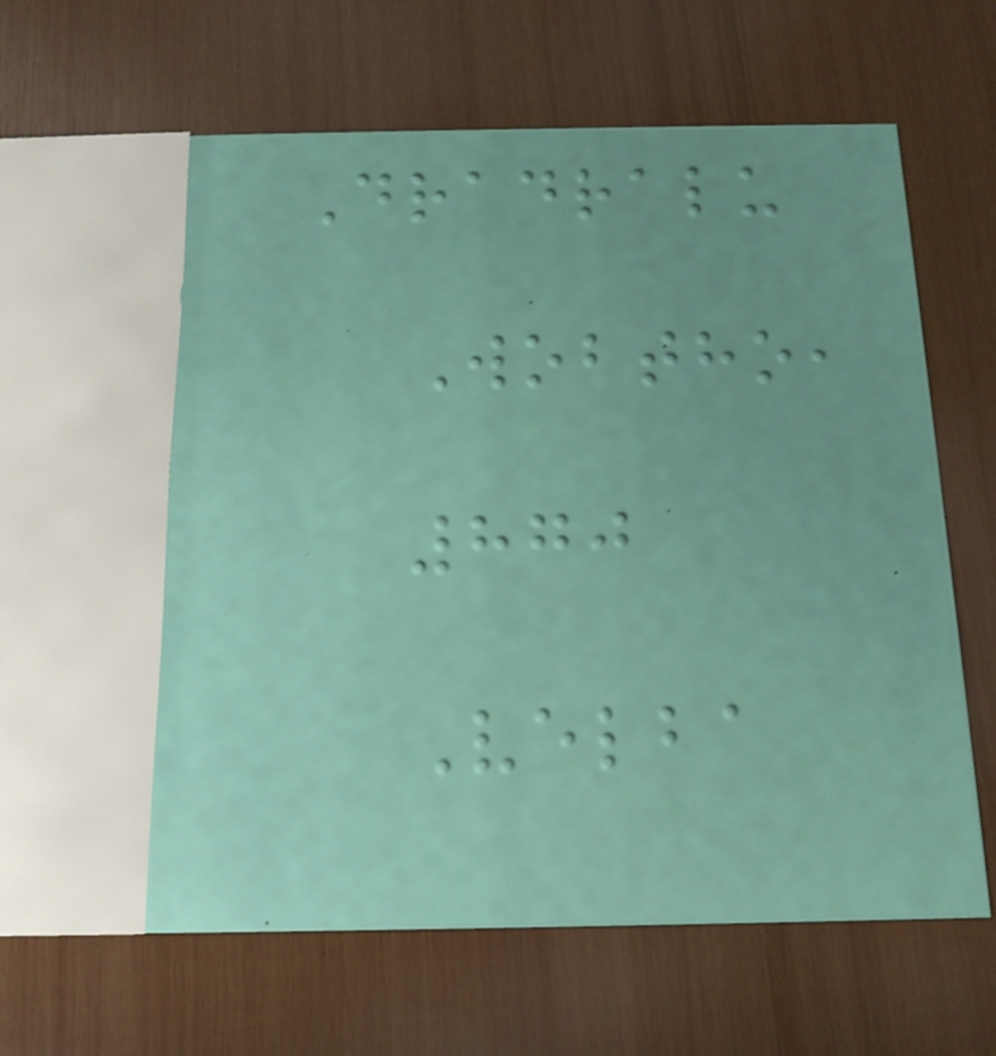Dradralu
Wobtho,
870
Velba
